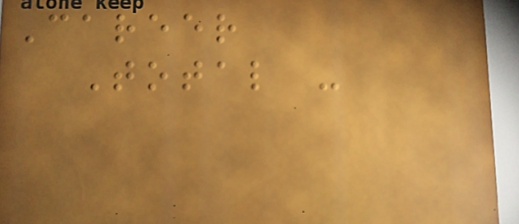Career
Total -
